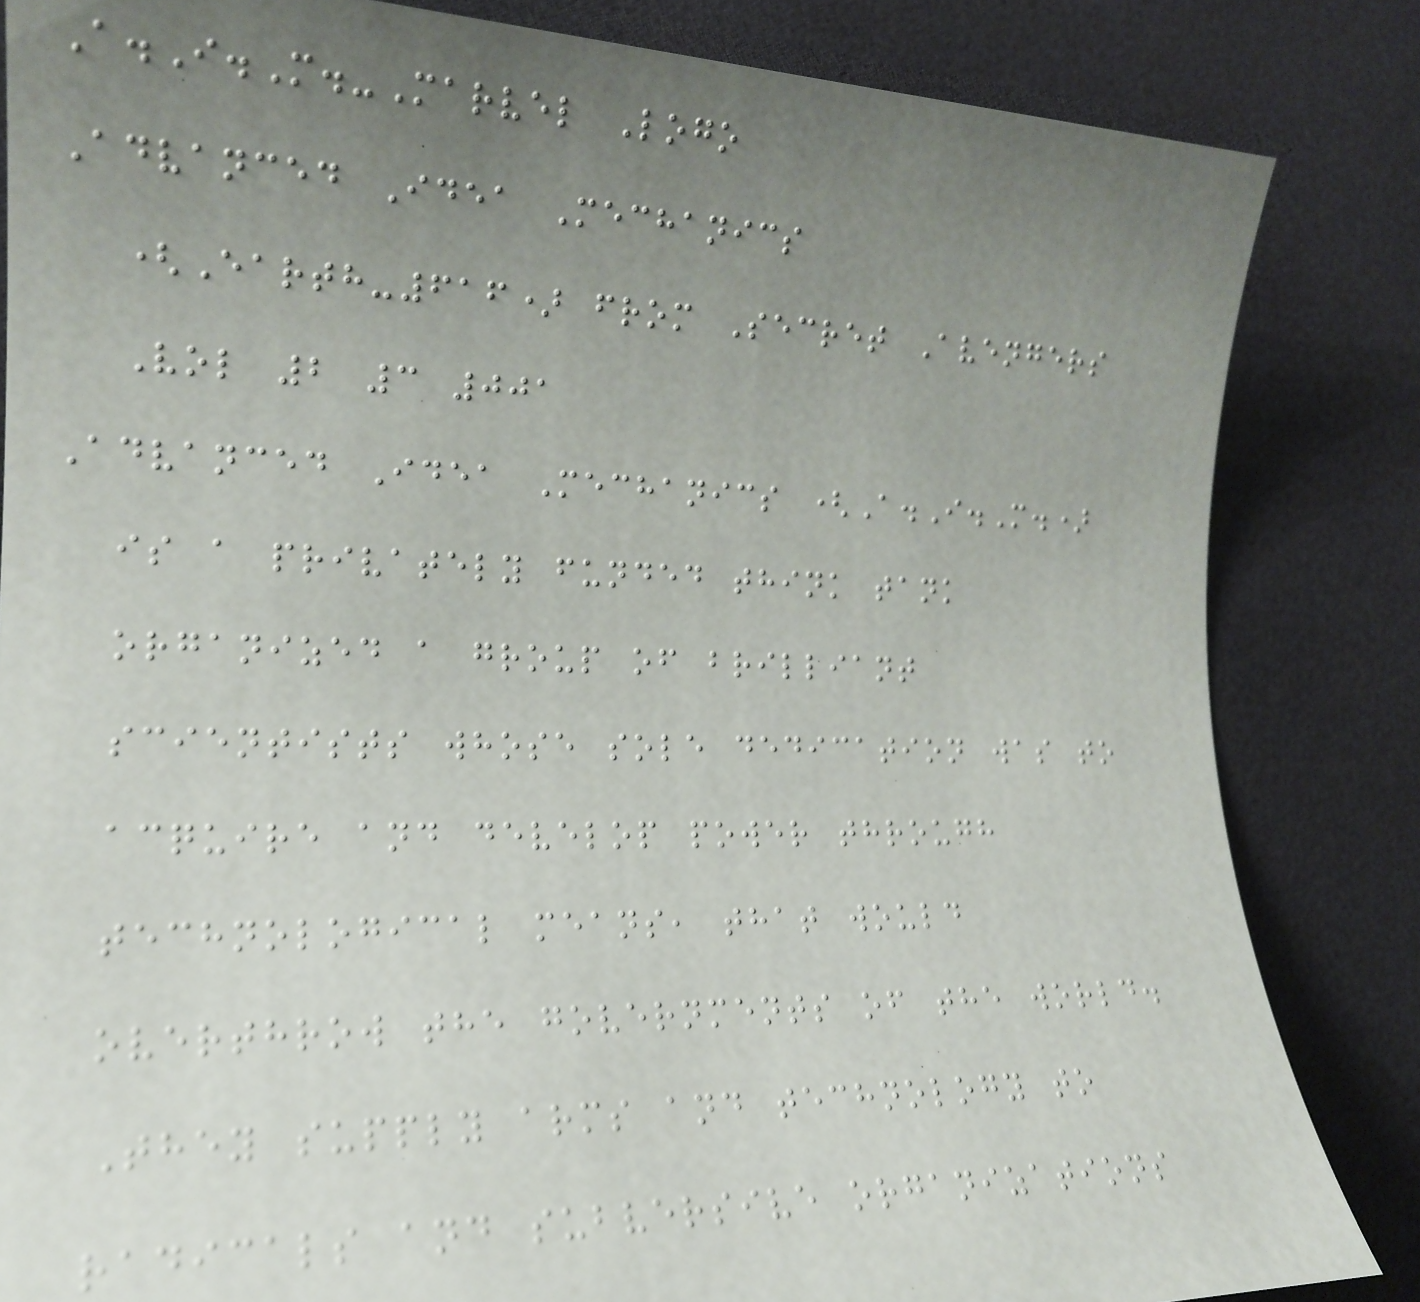A.I.M.-Marvel Logo
Advanced Idea Mechanics
(Earth-616) from Secret Avengers
Vol 2 3 001
Advanced Idea Mechanics (A.I.M.)
is a privately funded think tank
organized a group of brilliant
scientists whose sole dedication was to
acquire and develop power through
technological means, that would
overthrow the governments of the world.
They supply arms and technology to
radicals and subversive organizations
